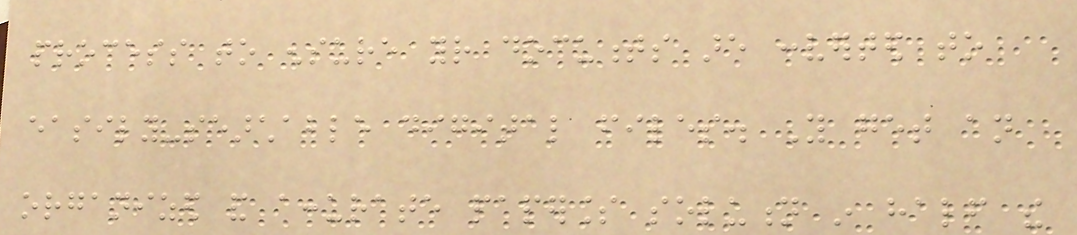process to ensure your documents are converted to
easily-searchable digital files. You get an
organized and accurate paperless solution in half the
